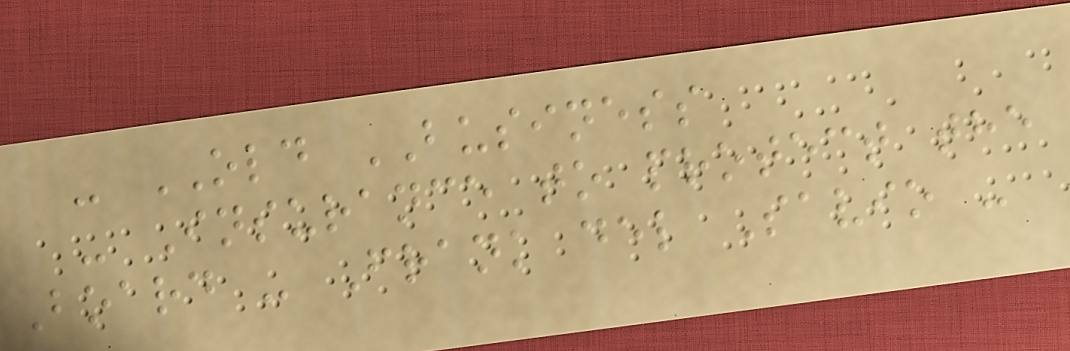- OLD BUSINESS
- Insurance to protect the
Board - Frank del Savio -
